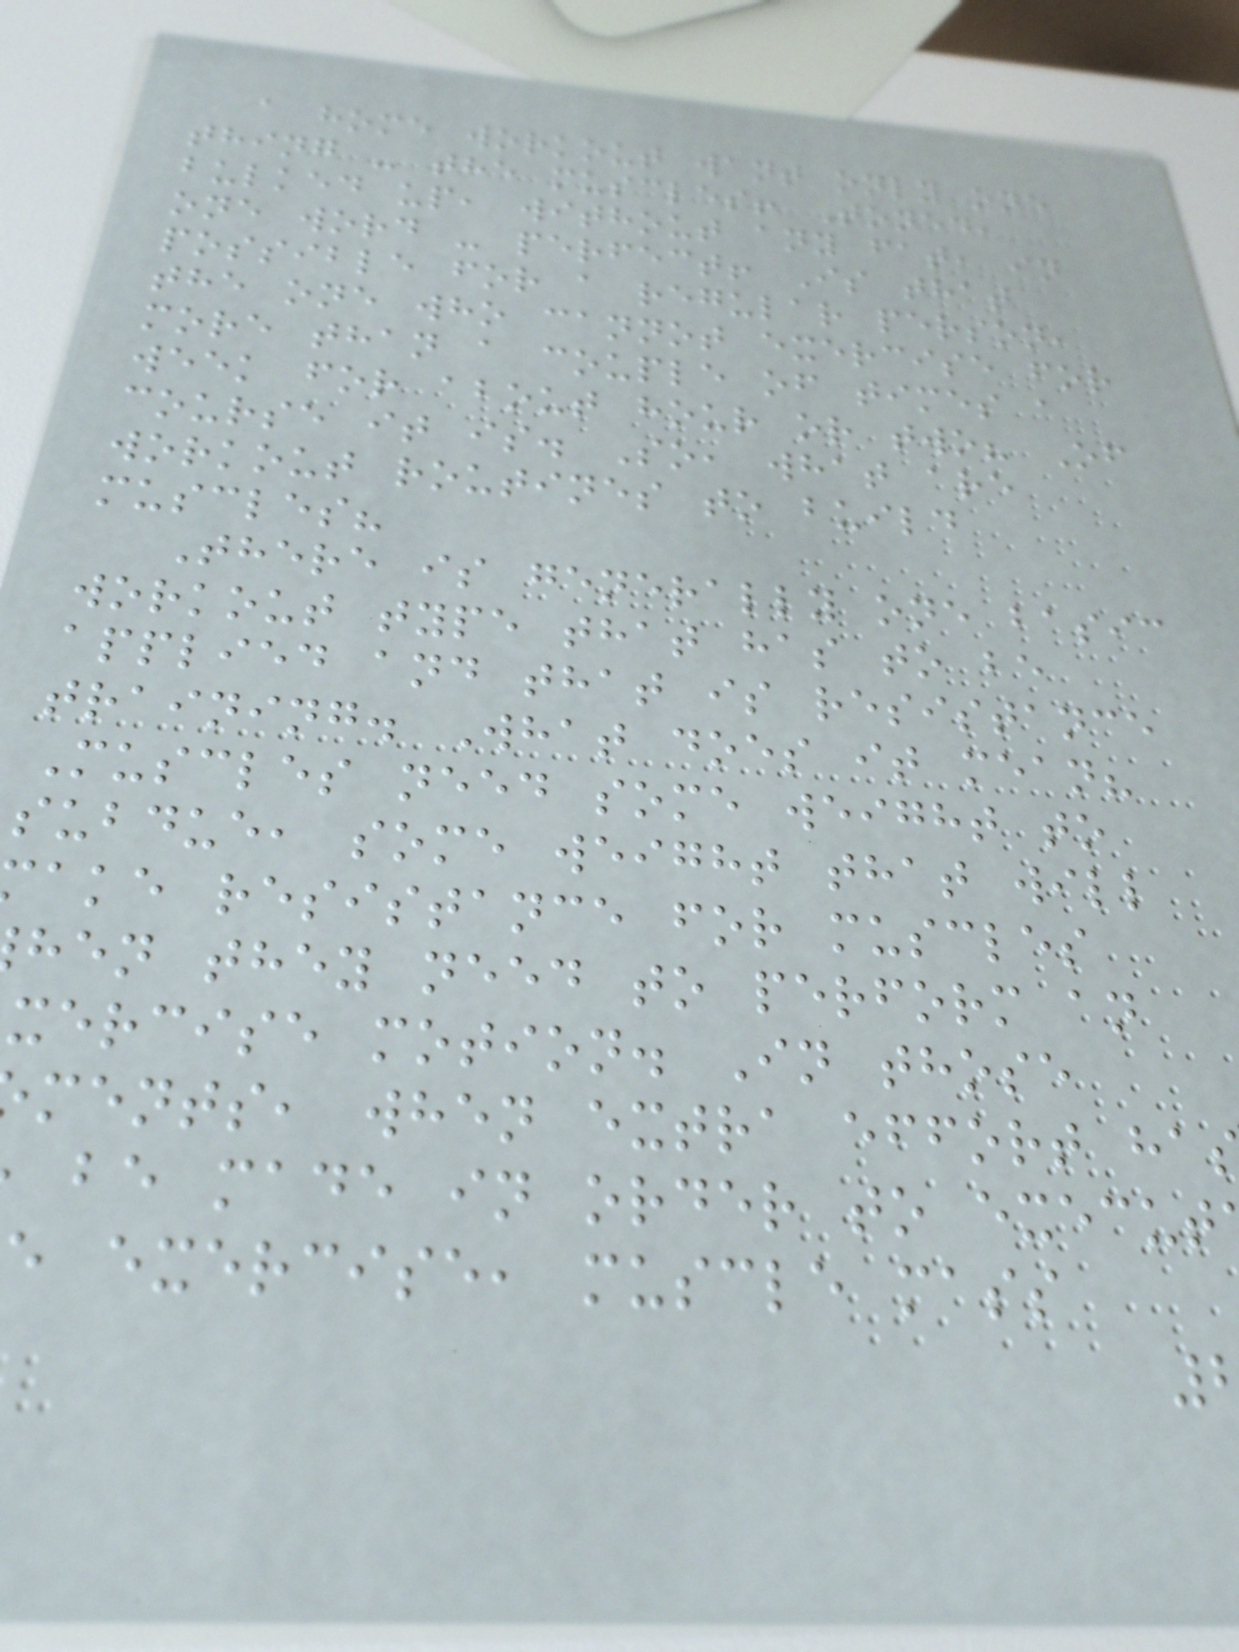a home workout want only one
thing - the muscles! Toned,
bulked up, without any fat, in
one word - perfect! Is that
possible for a regular person,
the one who cannot exercise for
more than a couple of times a
week for about hour or two? Of
course it is. So, what are
workout routines to build
muscles?
There is generally one basic
workout type that has to be
applied and that is resistance
training. What does it mean?
Muscles need some weight to
subdue, some weight that will
ake resistance for muscles
hen they need to perform an
xercise motion. In those
ments, when extra effort ha
be made in order to execut
exercise, muscle mass
